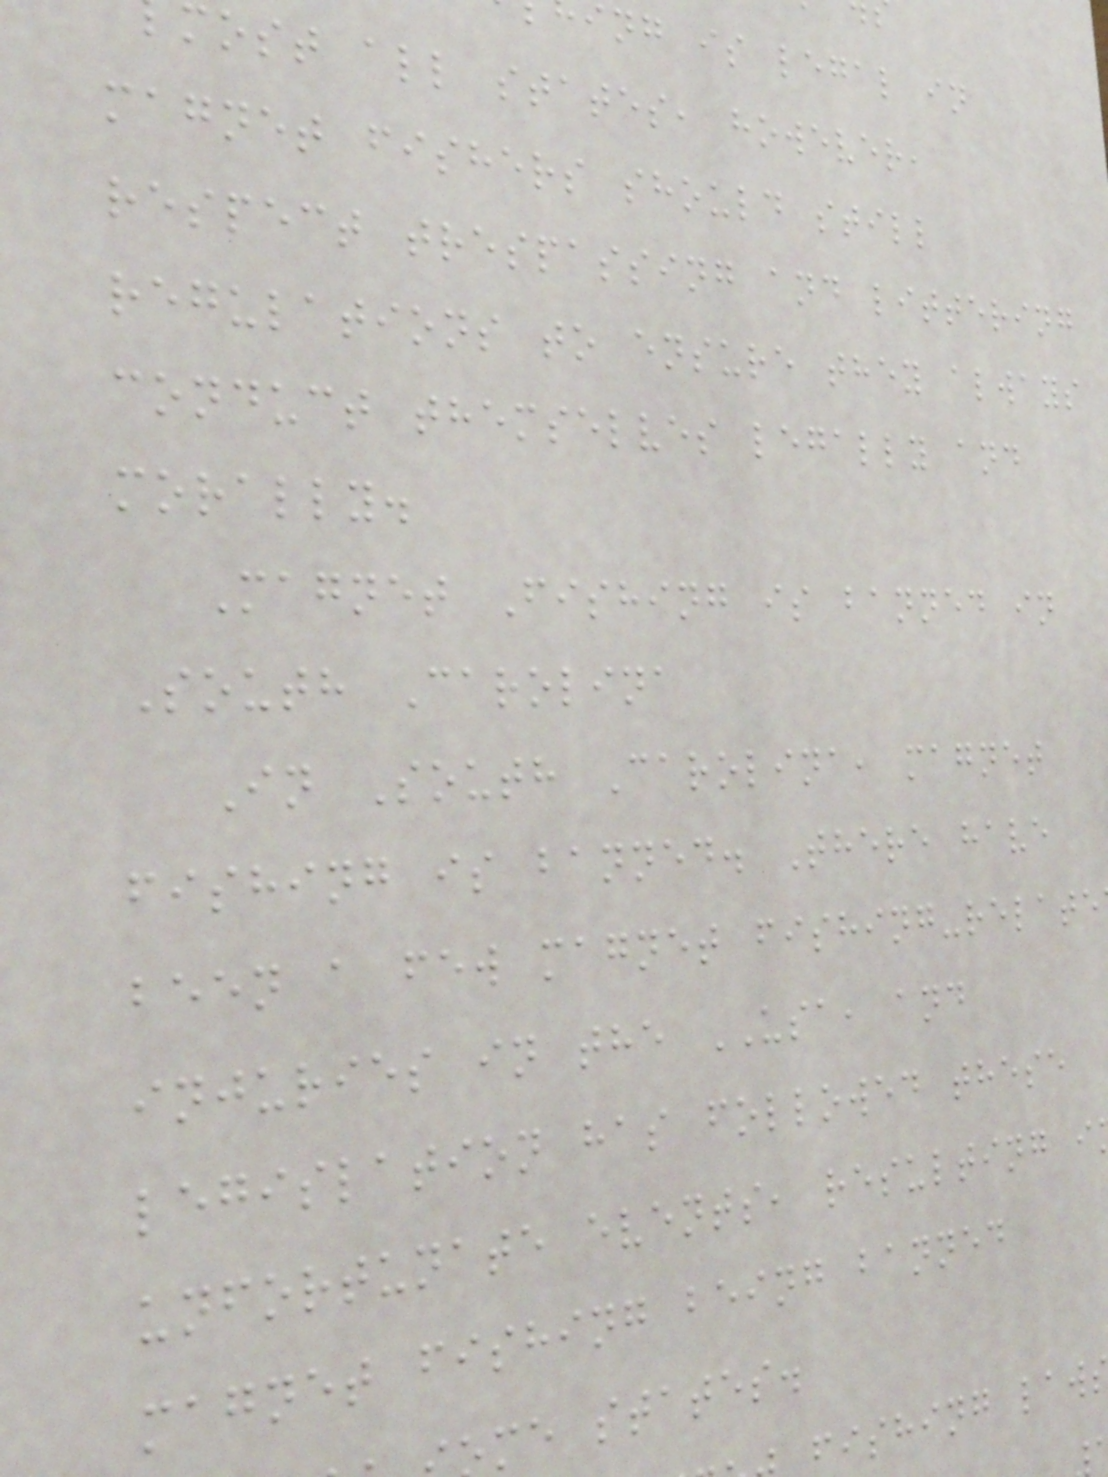ing is legal in
most all states, however,
magnet fishers should still
respect trespassing and littering
regulations to ensure they always
conduct themselves legally and
morally.
Magnet Fishing is banned in
South Carolina
In South Carolina, magnet
fishing is banned. There have
been a few magnet fishing-relate
injuries in the USA, and
legislation has followed these
unfortunate events, resulting i
magnet fishing being banned
me states.
fishing law
